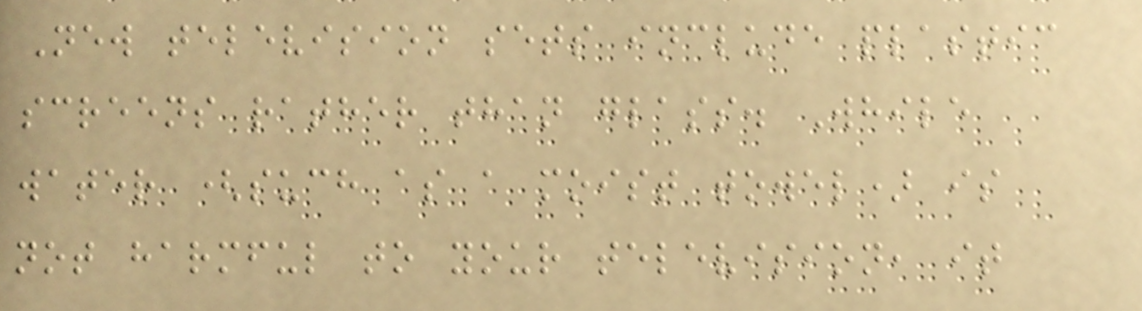New television sets include plastic
screens rather than glass. While
water (such as a moist towel) is
not harmful to your television, it
